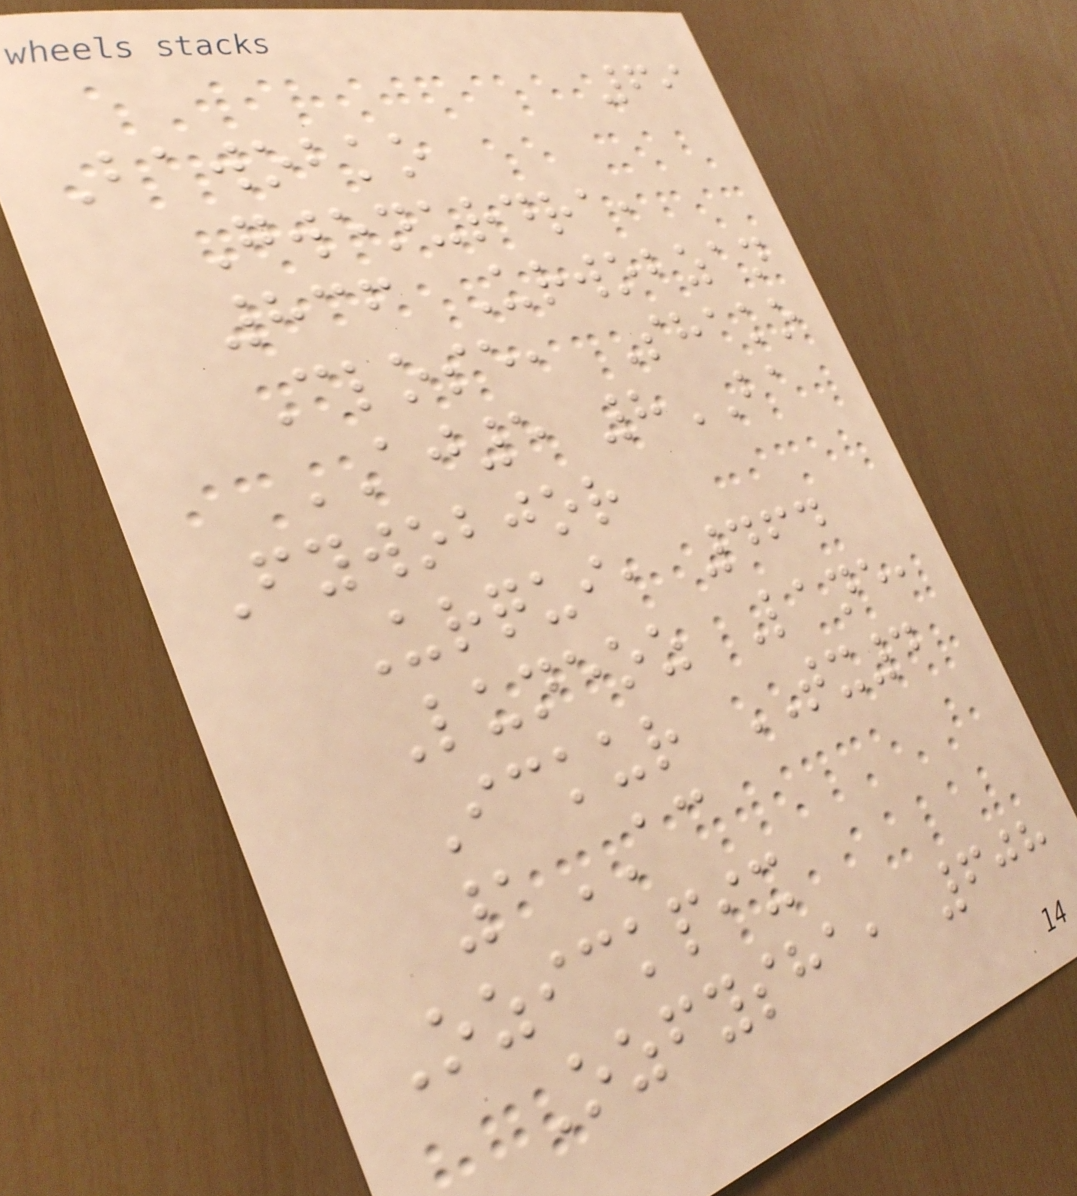69
Bawobko
Gwenurdra,
836 Urwobzan
Close, Shako
AJ5 8BA
Fywobjor
Urqui, 464
Luneoz Lane,
Ickur TX4
1AC
Ozickpix
Ozfysha, 608
